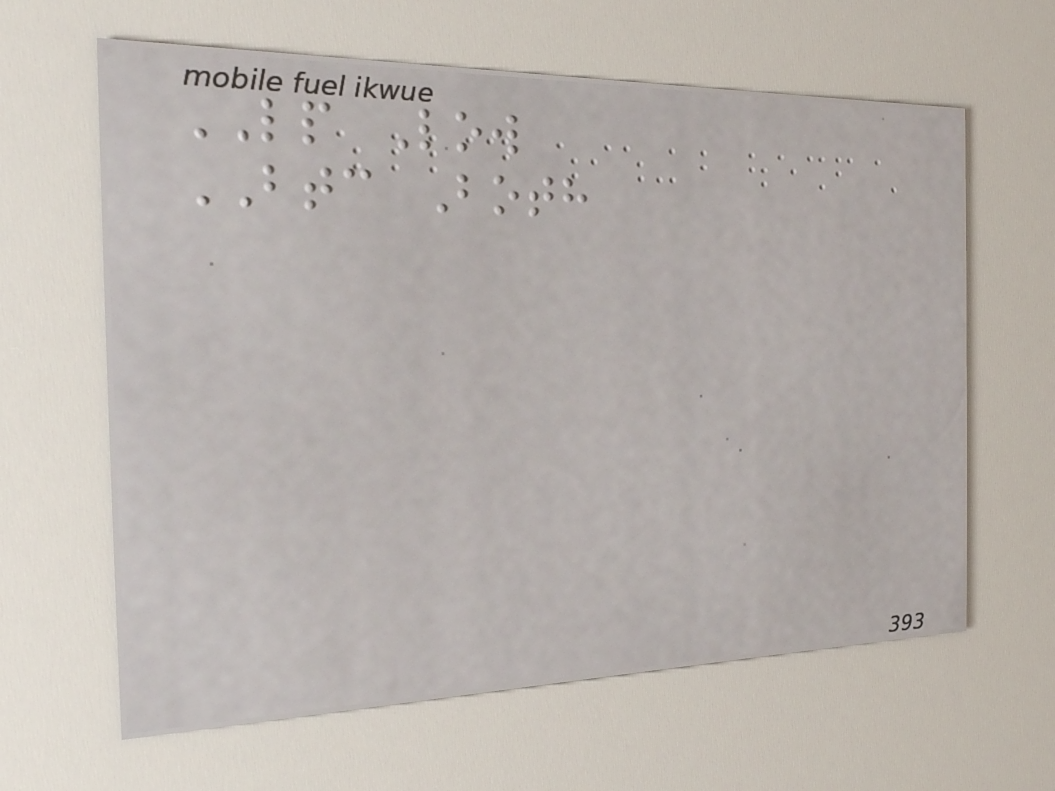LP Low
BTC Both
